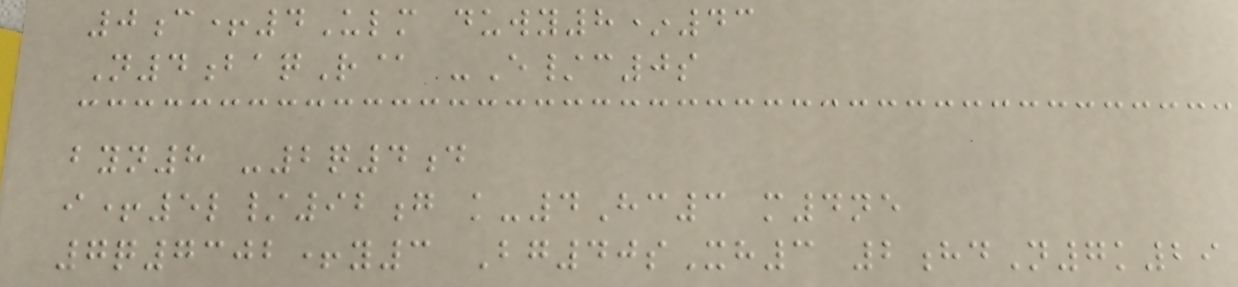0c+4Ulm duwy8*43
N4baqR@ -E/c0s
byn8 -2q4d
i+5l/92g k-4Hc3 m4ne
7q7302+y3 Bg40sXh3 2hdN7k29
